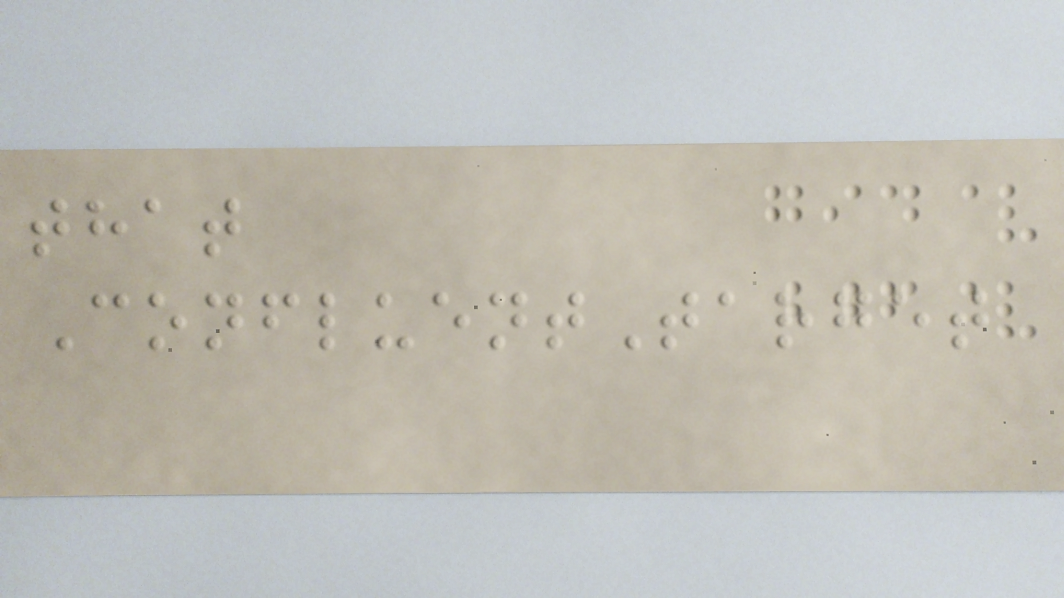that
ConfluentTarget
